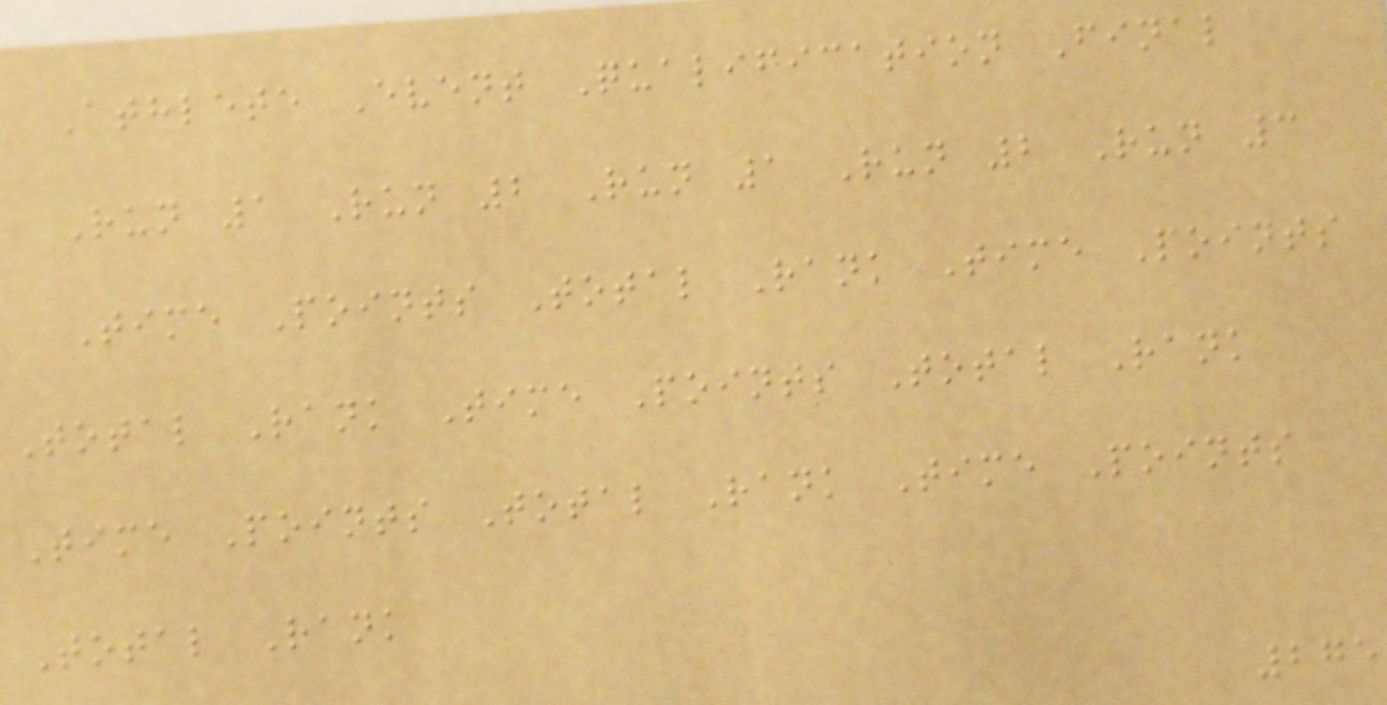Athlete Event Qualification Final
Run 1 Run 2 Run 1 Run 2 Run 3
Time Points Total Rank Time Points
Total Rank Time Points Total Rank
Time Points Total Rank Time Points
Total Rank
275
